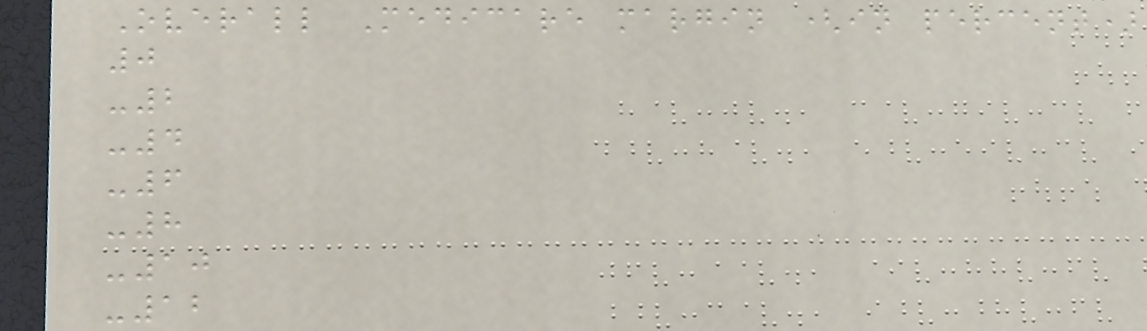Overall Medicare margin (in percent)
0
-2
-4
-6
-8
-10
-12
